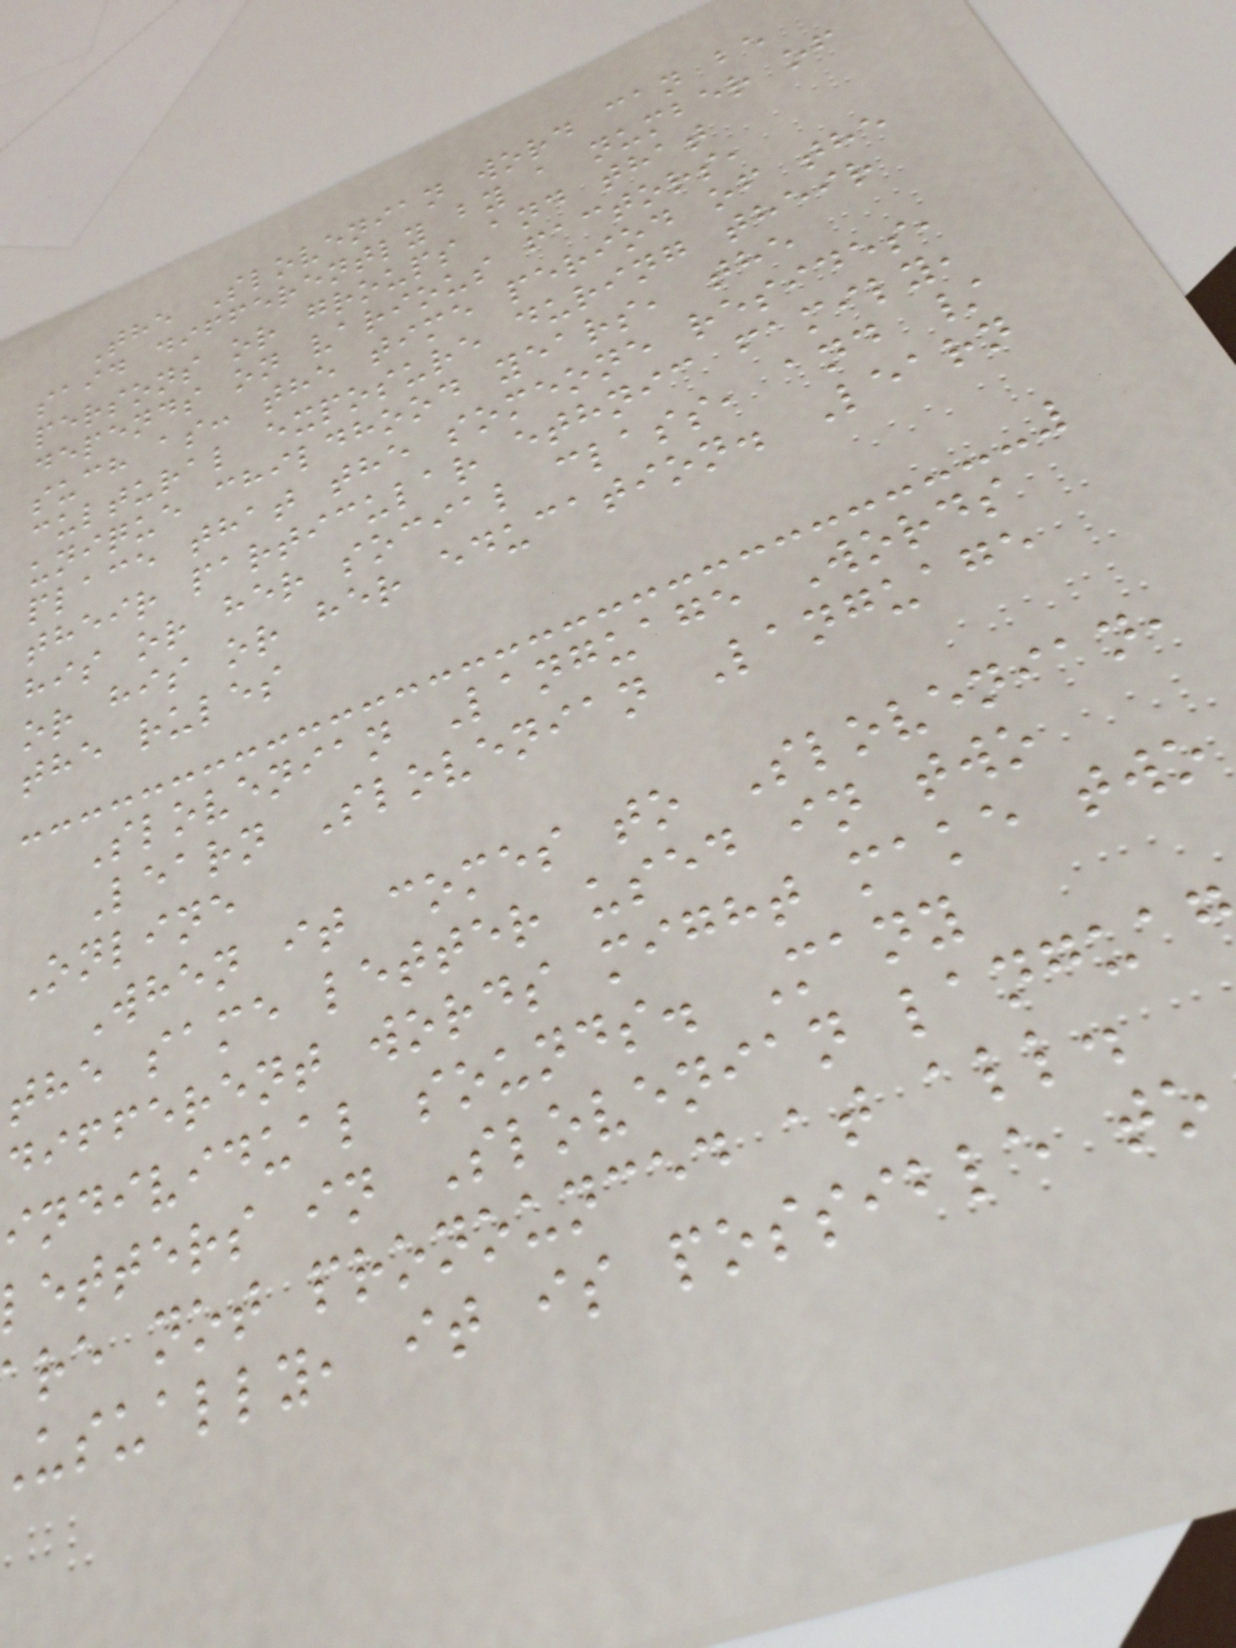The Slovenian word can be
said differently by a number of
persons or groups and that
depends on various factors,
such as: the time period of the
cultural exposure during their
unique childhood years, the
place that the someone resides,
their particular ethnic family,
his or her social class, and /
or his or her education. Learn
the rules
Slovenian Language Words
Learn Slovenian Language
Online
When it comes to Slovenian,
the same letter used in two
different words might make two
individual sounds. Many
letters in Slovenian langua
re not pronounced at all.
usually, it is possible to
